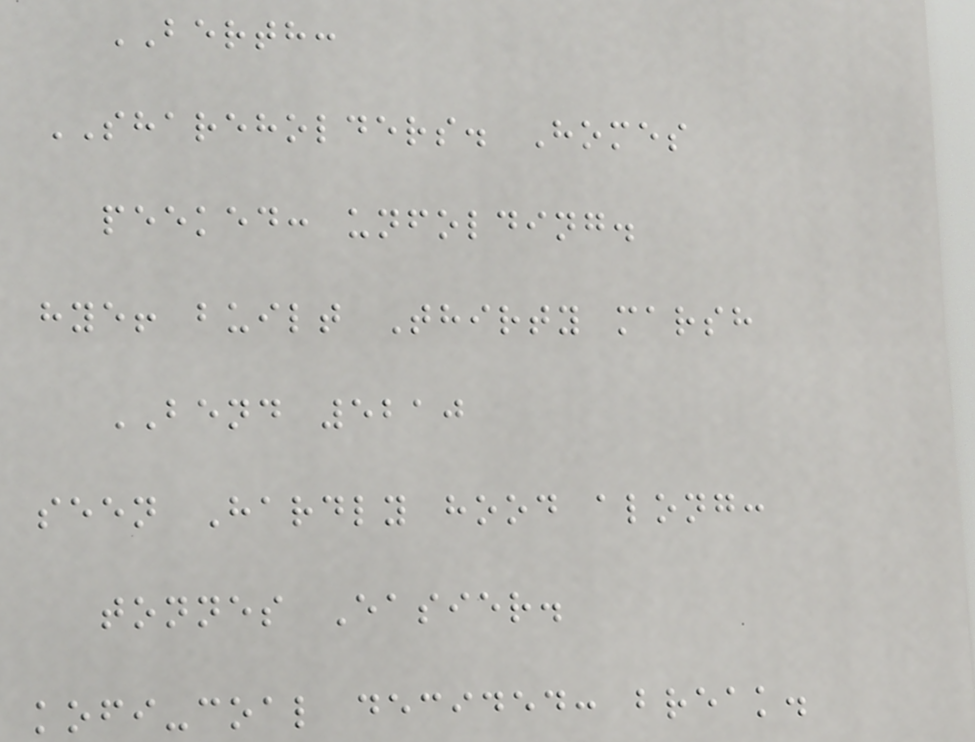BERTH:
SHAREHOLDERS. Homes
peeked: unfolding.
hye! built Thirty marsh
BEND 5210
seen Hardly hood along:
tonnes Easier.
kofi-coal decided: break.
